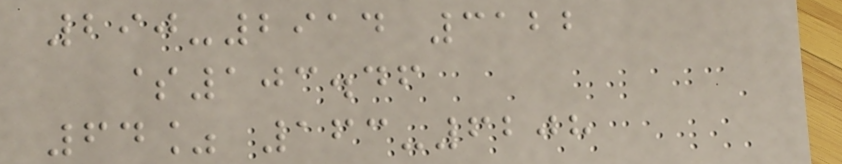290-2914 3122
$103.46
64% 163-6208
